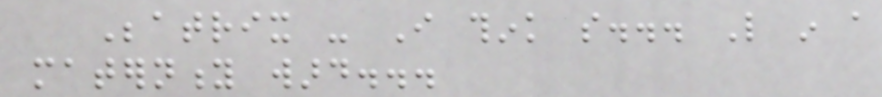Beatrix - I think so... Like in a
maternity ward...
